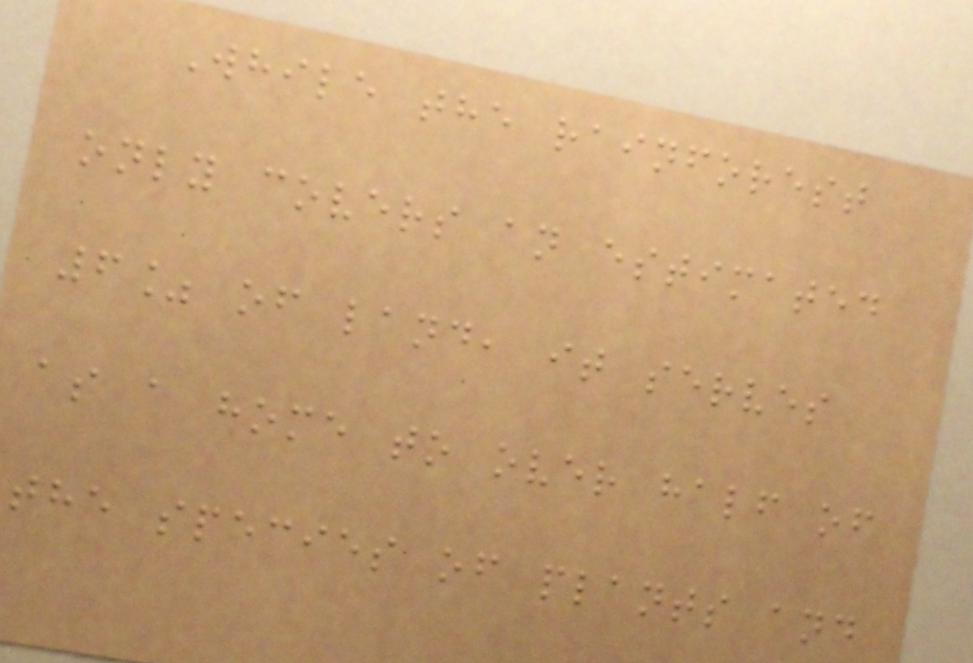While the rainforest
only covers an estimated
6% of land, it serves
as a home to over half of
the species of plants and
